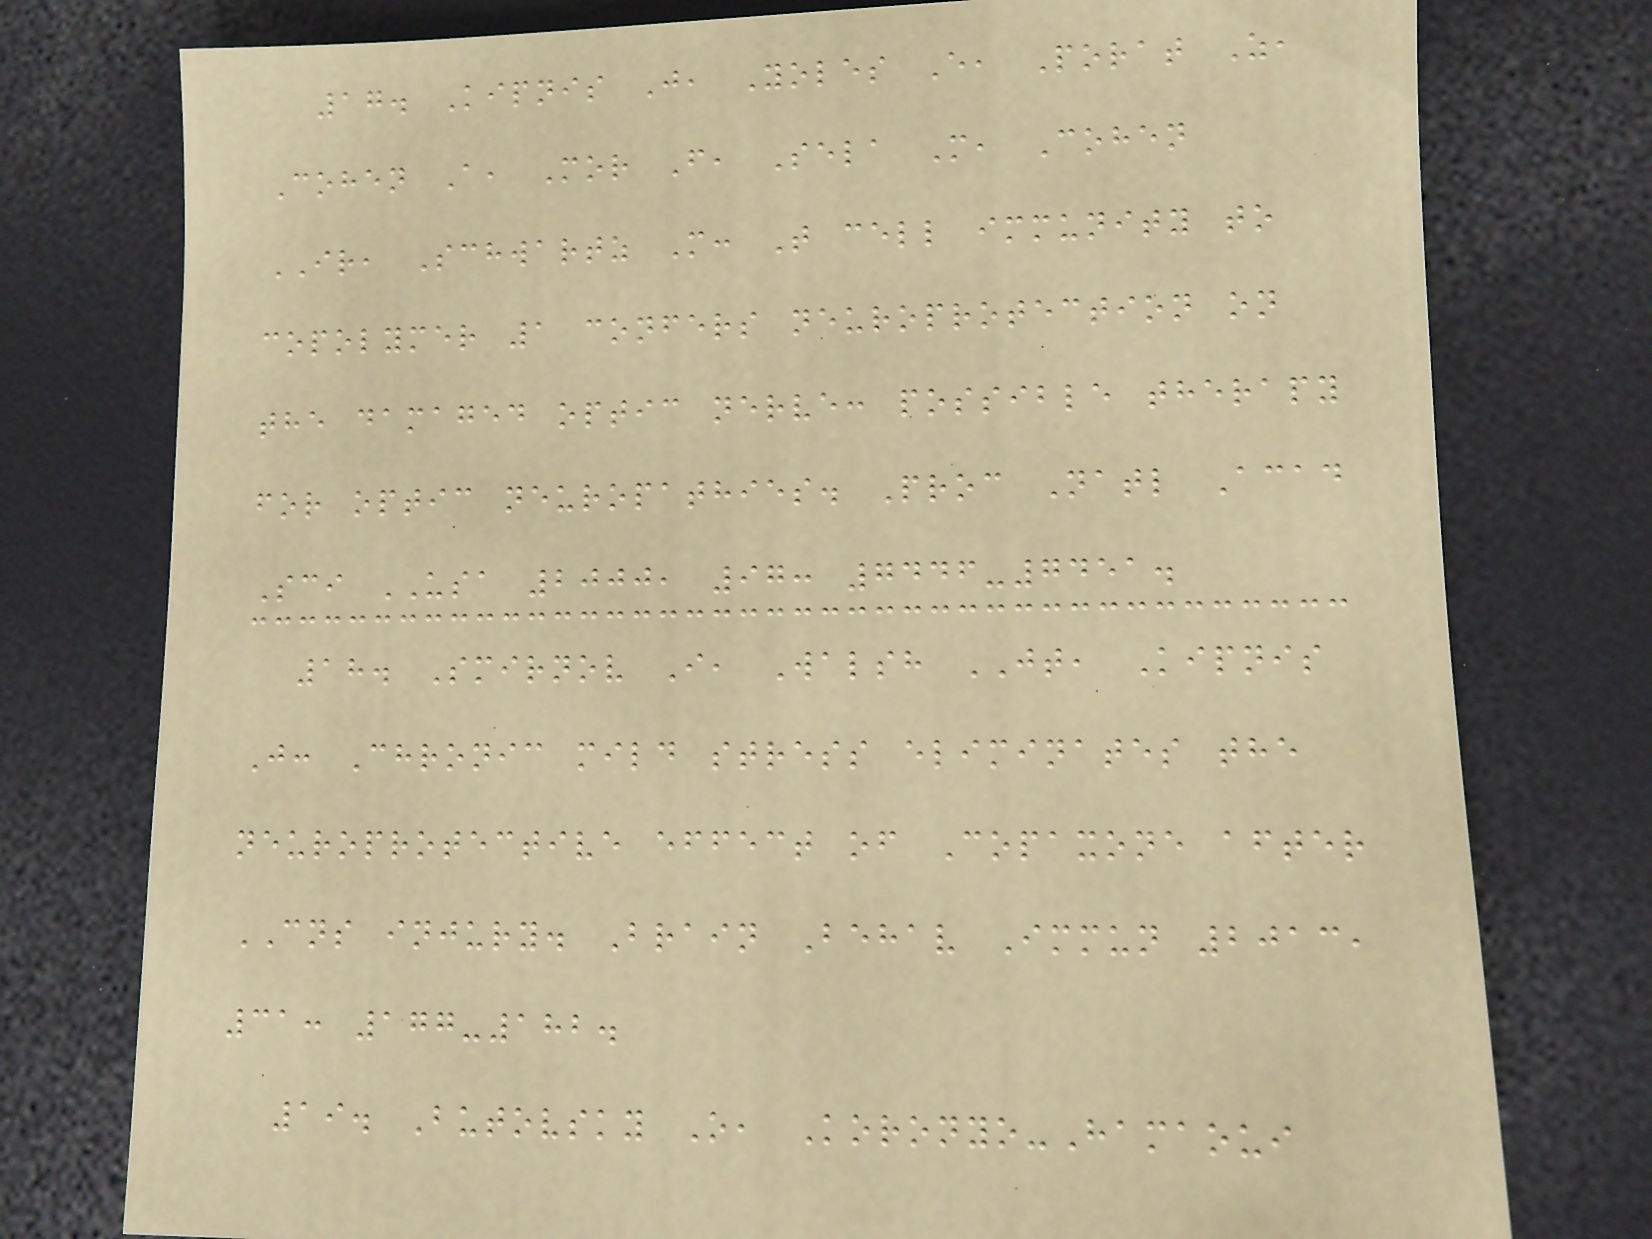17. Kipnis J, Yoles E, Porat Z,
Cohen A, Mor F, Sela M, Cohen
IR, Schwartz M: T cell immunity to
copolymer 1 confers neuroprotection on
the damaged optic nerve: possible therapy
for optic neuropathies. Proc Natl Acad
Sci USA 2000, 97: 7446-7451.
18. Smirnov I, Walsh JT, Kipnis
J: Chronic mild stress eliminates the
neuroprotective effect of Copaxone after
CNS injury. Brain Behav Immun 2013,
31: 177-182.
19. Butovsky O, Koronyo-Hamaoui
